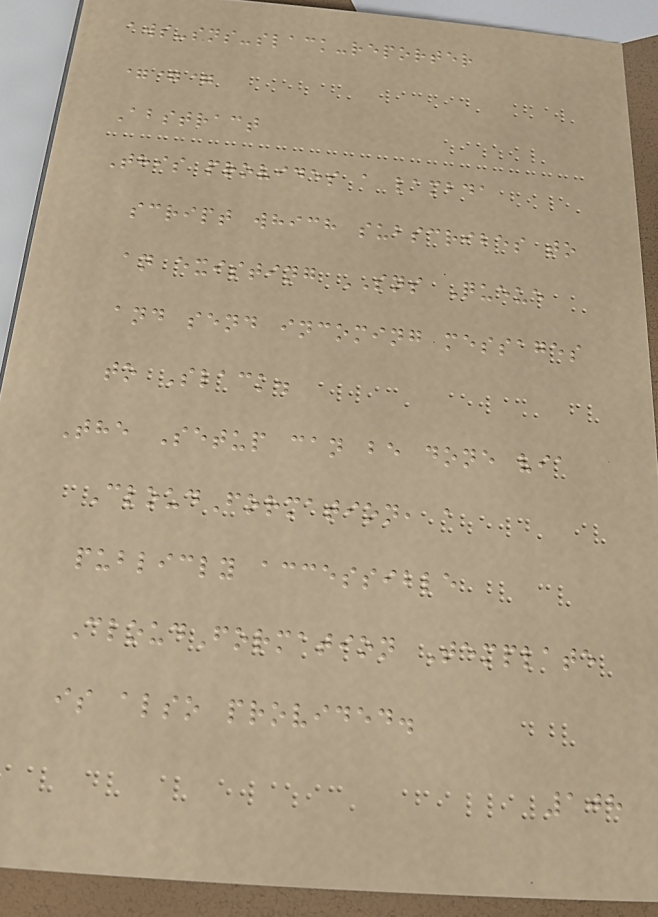aws-sns-slack-reporter
===
Abstract
This provides a lambda
script which subscribes to
an existing SNS Queue
and send incoming messages
to Slack.
The Setup can be done via
CloudFormation, a
publicly accessible
CloudFormation Template
is also provided.
108
